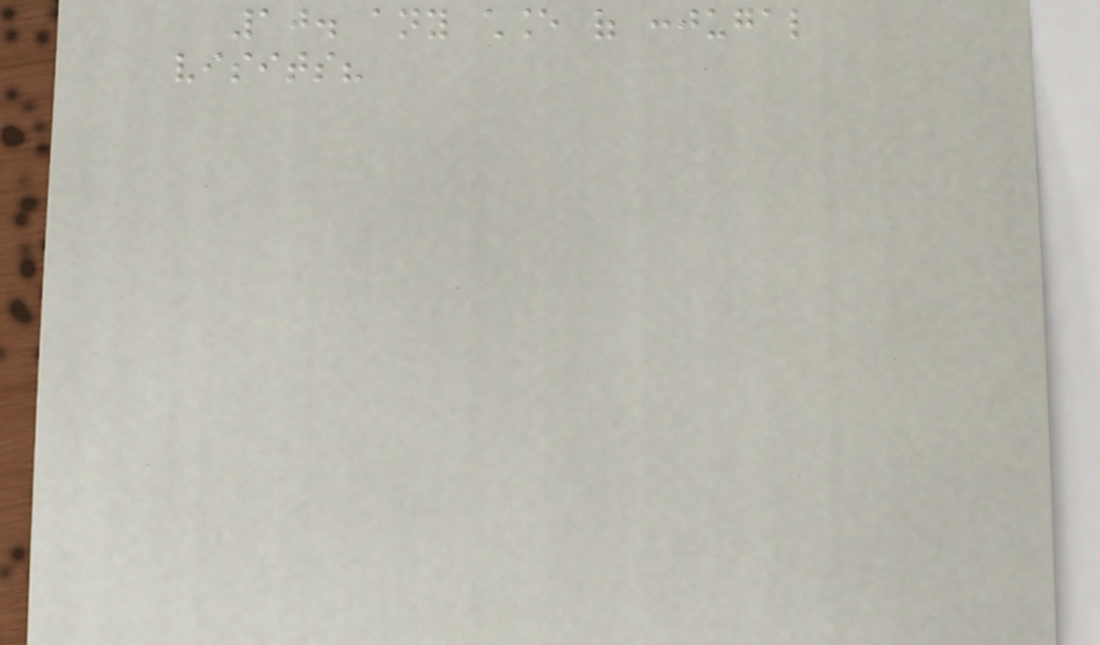10. any chance of conjugal
visits?
